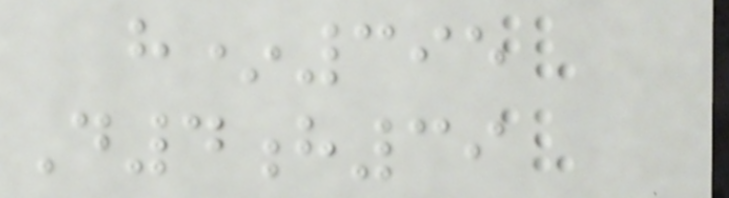h*395
D4h39
